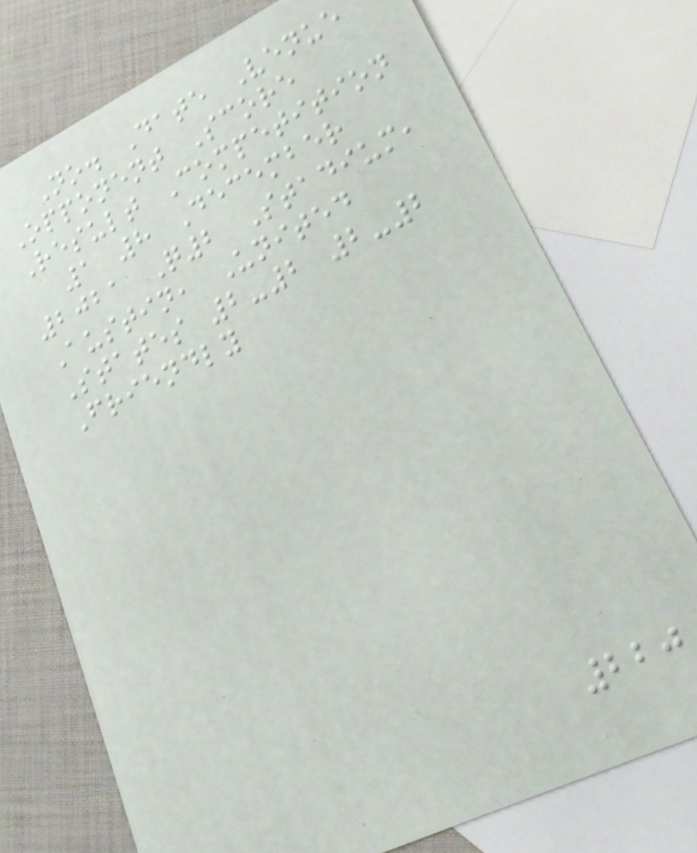No. Date Venue
Opponent Score
Result Competition
1 8 December
2021 Q2 Stadium,
Austin, United
States 2-2 2-2
Friendly
220
